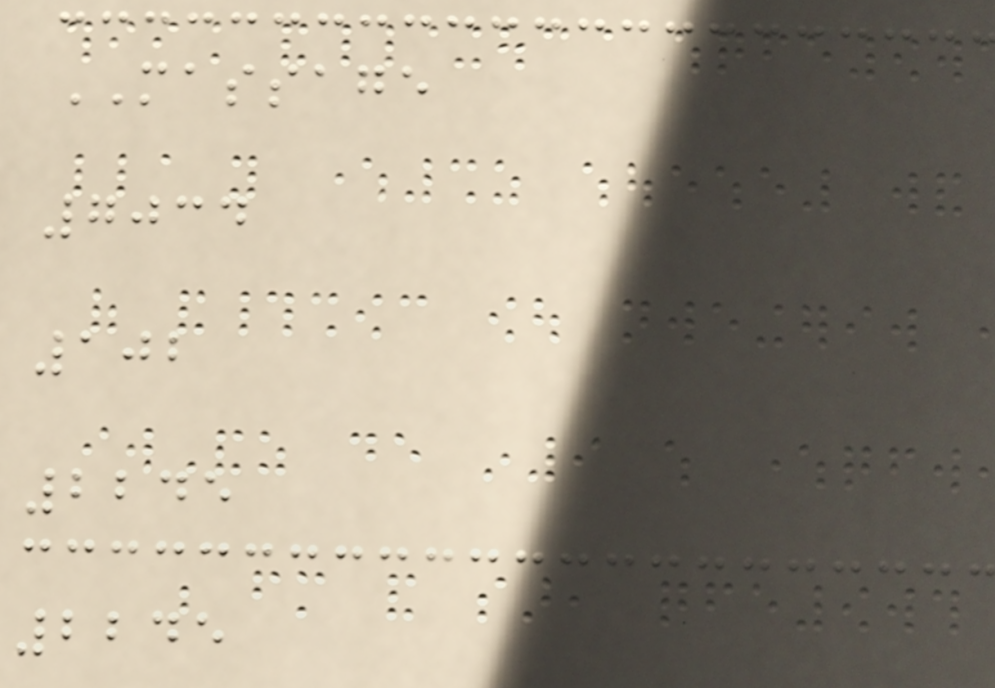MASSAGE
7034
102
2245
2245
